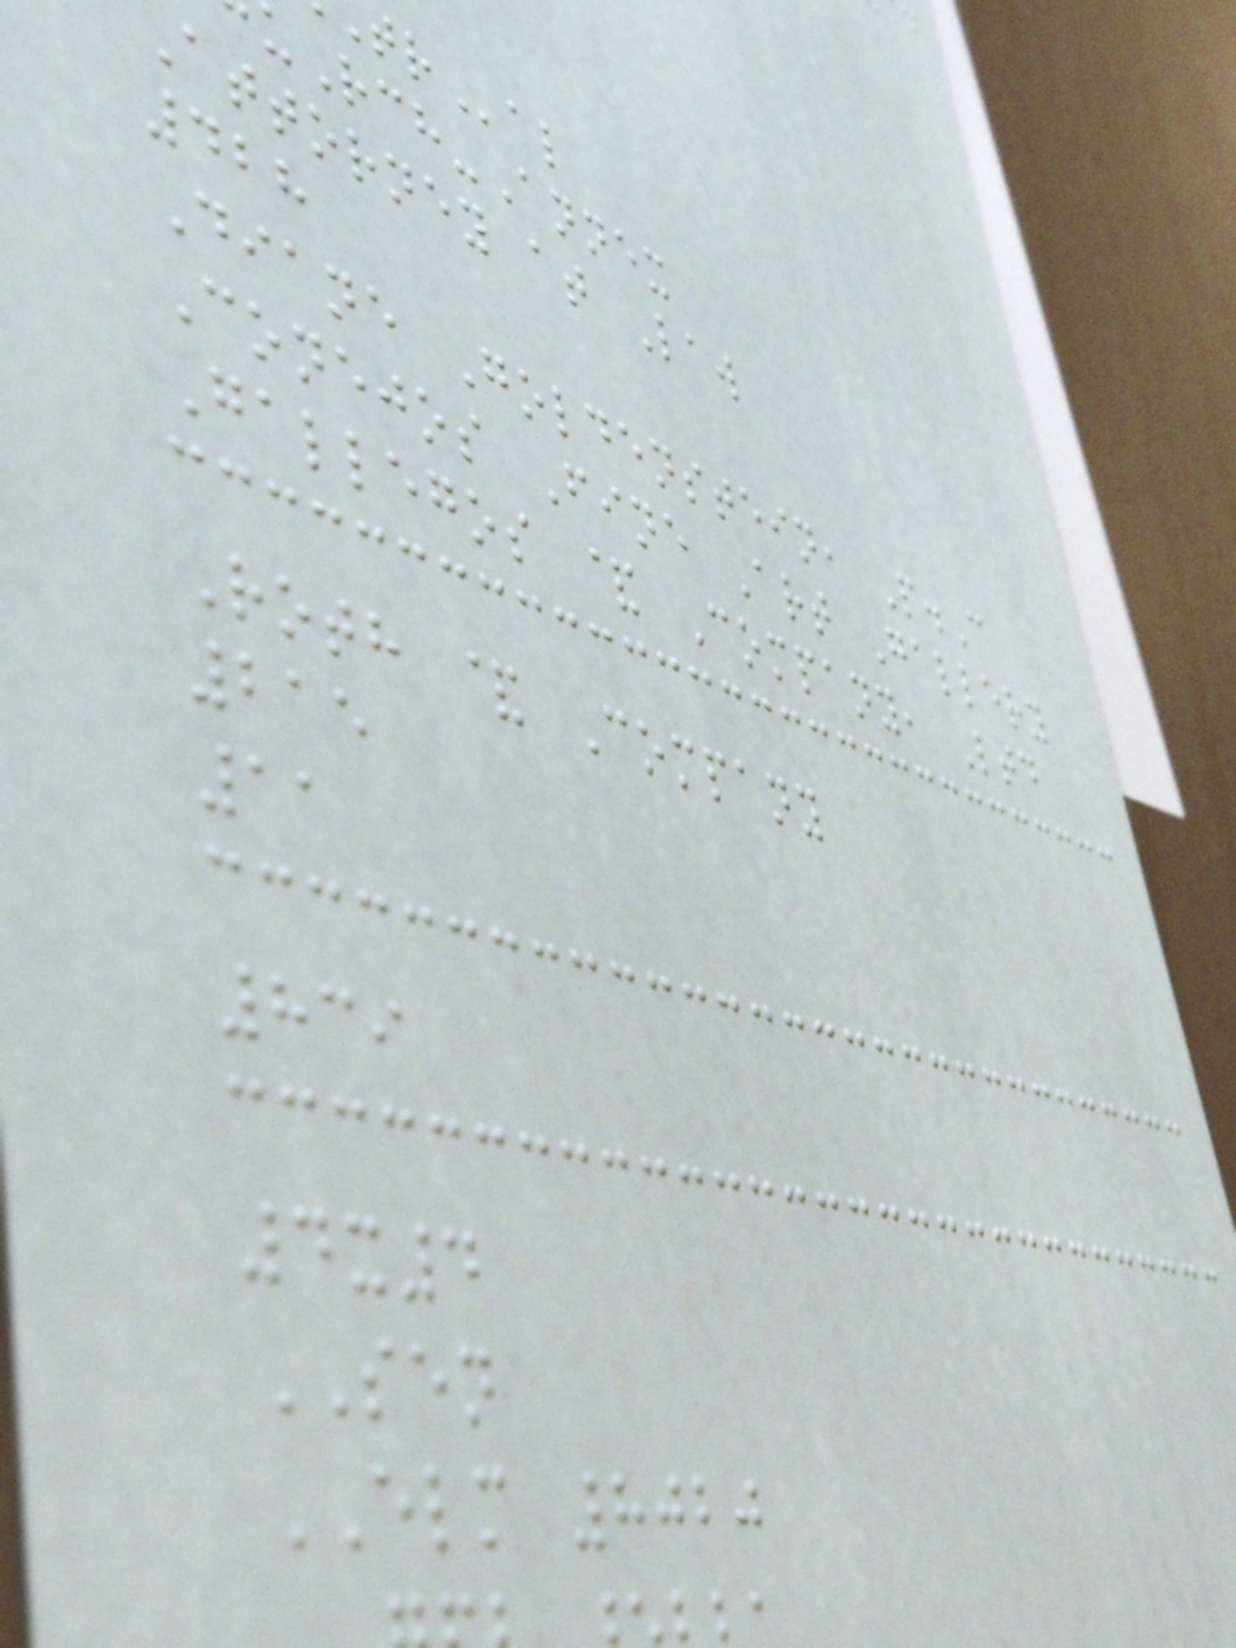uRch-Annex
attorney at Law
428
Diane Goldenstein, P.C
Conejos Fine Art Gallery
Gallegos & Company, Ltd
Roth & Company
215
11
839
4x4
SEN
ELM 8020
